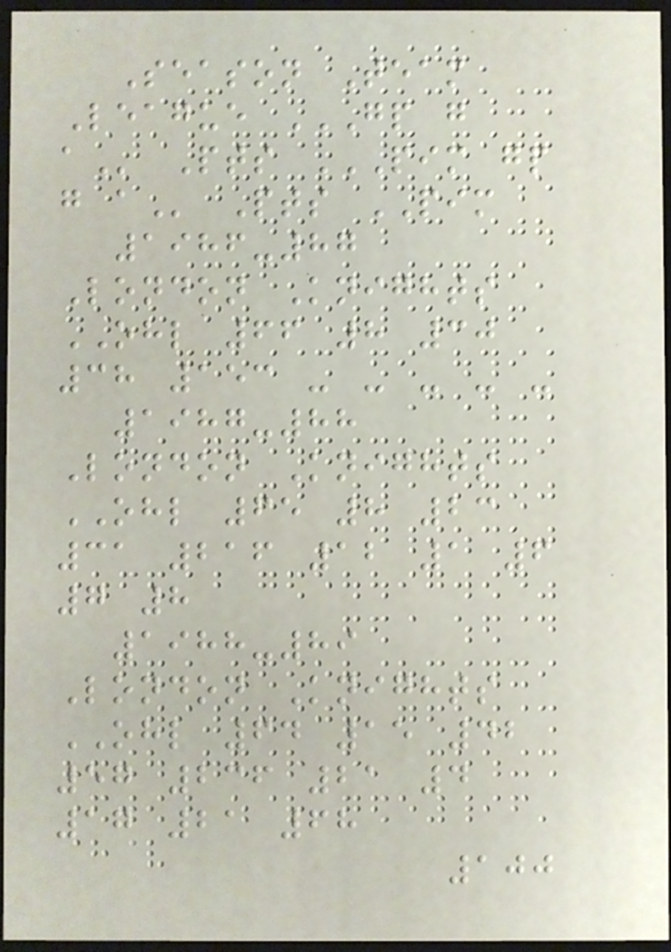Season Team
League GP G
A Pts PIM GP
G A Pts PIM
1986-87
London Knights
OHL 66 8 30
38 153 - - - - -
1987-88
London Knights
OHL 65 8 23
31 216 12 1 6
7 8
1988-89
London Knights
OHL 64 15 42
57 236 21 4
17 21 68
100
